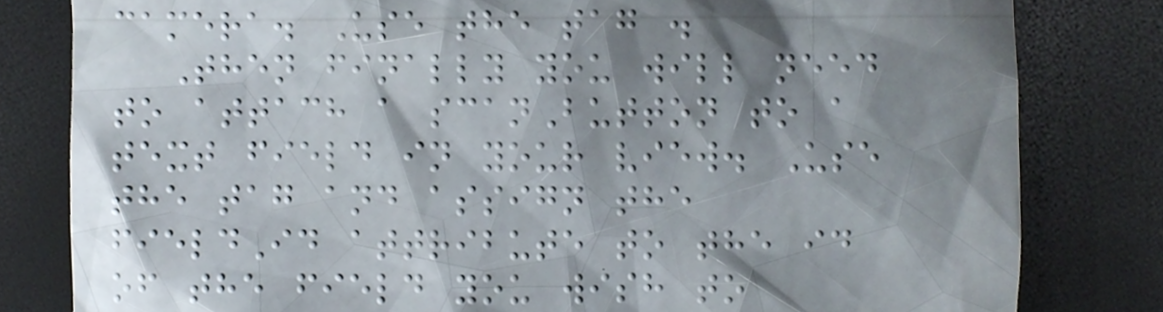camera. Use the tag .
Then finally you will need
to attach a scanButton to a
text field in your view. Use
the tag and assign the
fieldId attribute to the id
of the field you wish to
